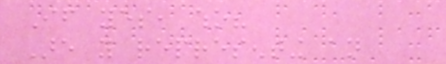If yes, who?
Are you representing an
